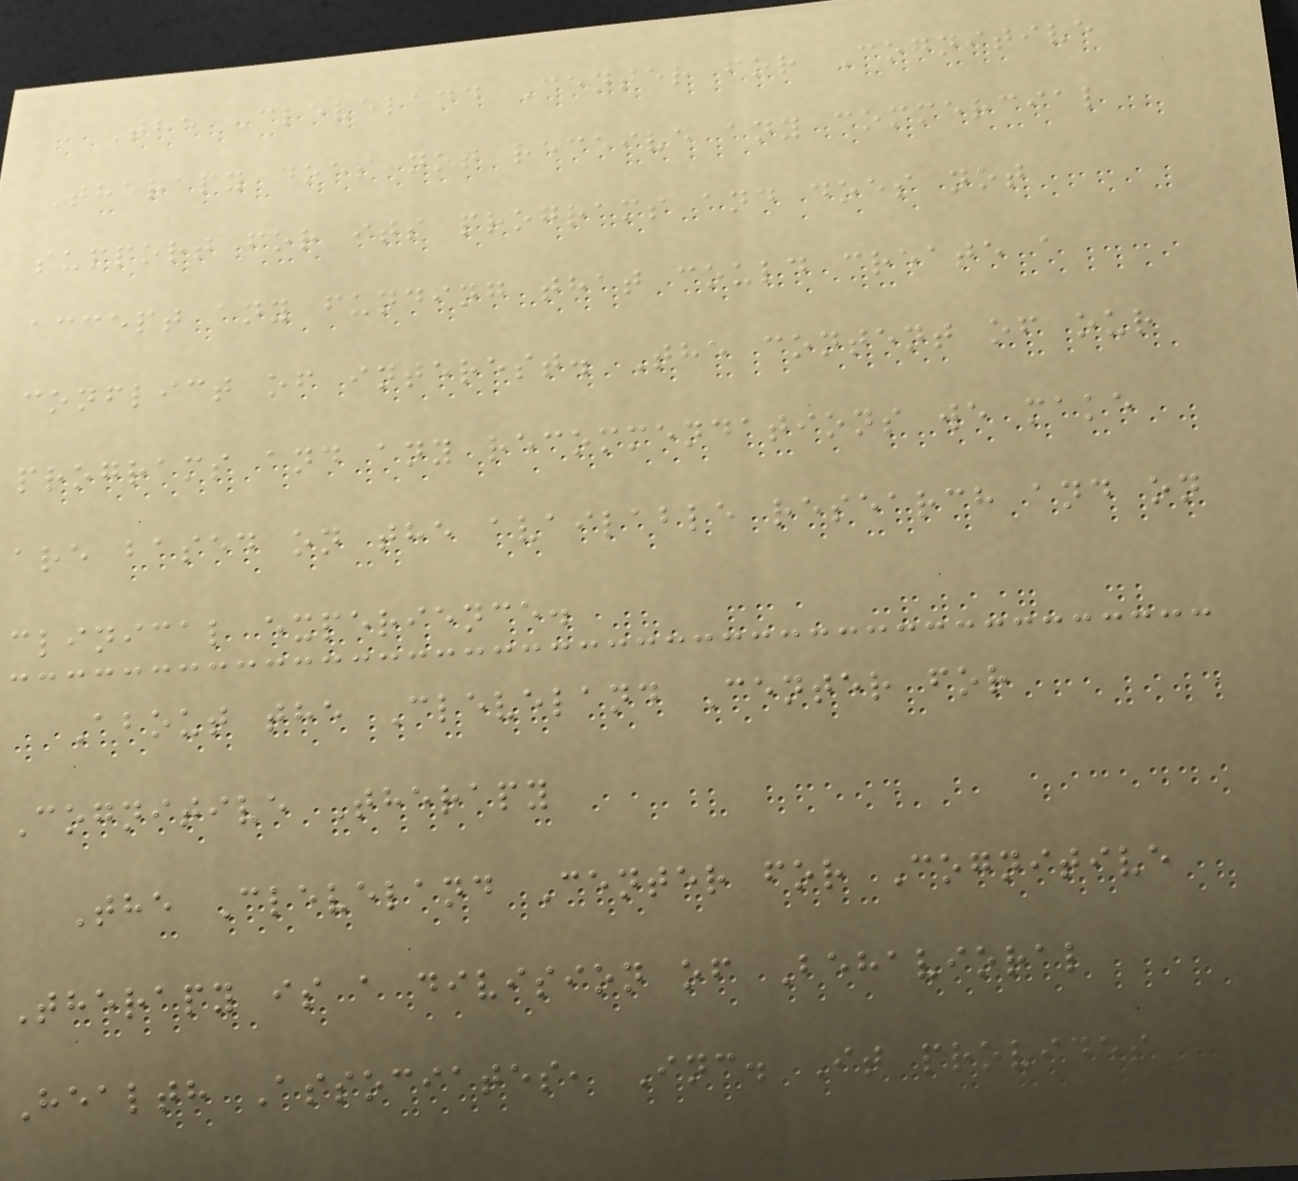The Cleveland Center for Cognitive
Therapy does not receive any commercial
support for its programs and does not
accept any funding that could create a
conflict of interest. The content of our
programs and any recommendations we make
are based on the available research and on
clinical experience.
About the Cleveland Center for
Cognitive Therapy
The Cleveland Center for Cognitive
Therapy is a division of Behavioral
Health Associates, Inc. It provides
